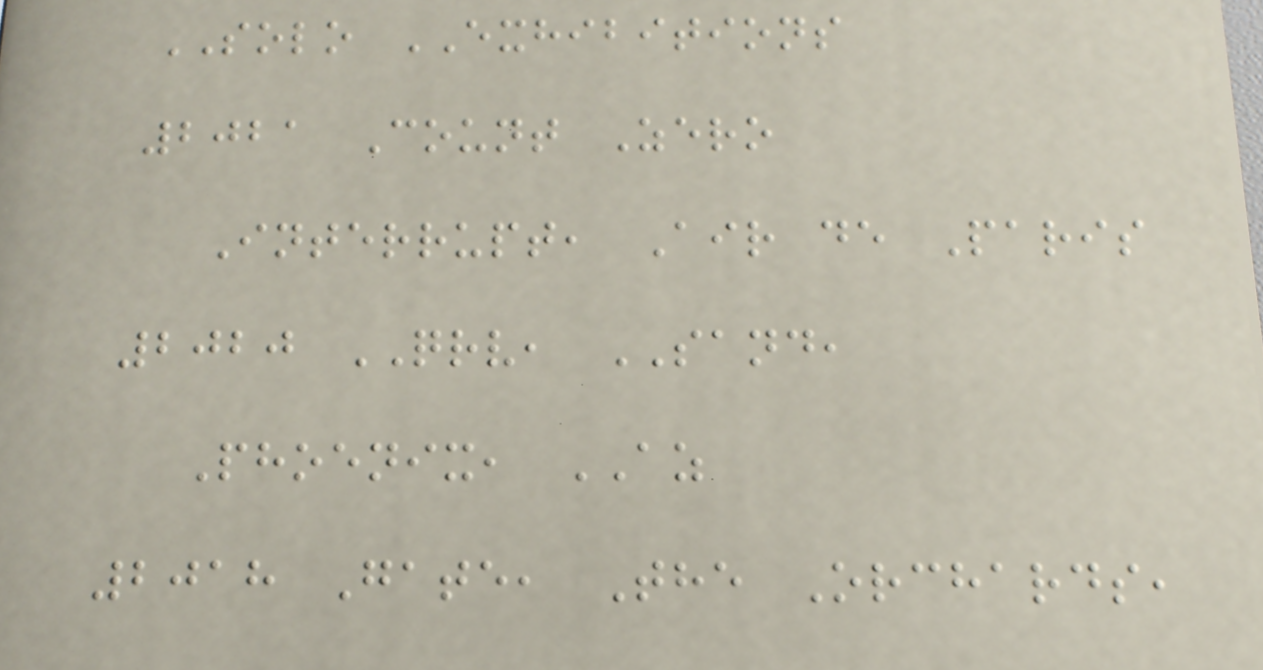SOLO EXHIBITIONS
2021 Count Zero
Interrupt, Air de Paris
2020 QRV, SAND,
Phoenix, AZ
2018 Gate, The Orchards,
